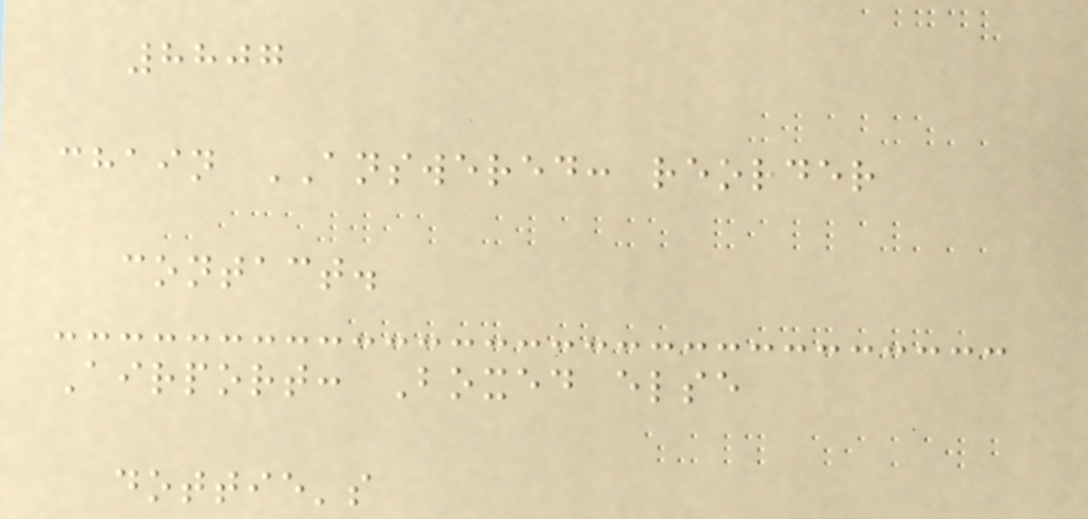8807
chain ANSWERED: reorder
contact.
Airport: Boxed else
dottie's
